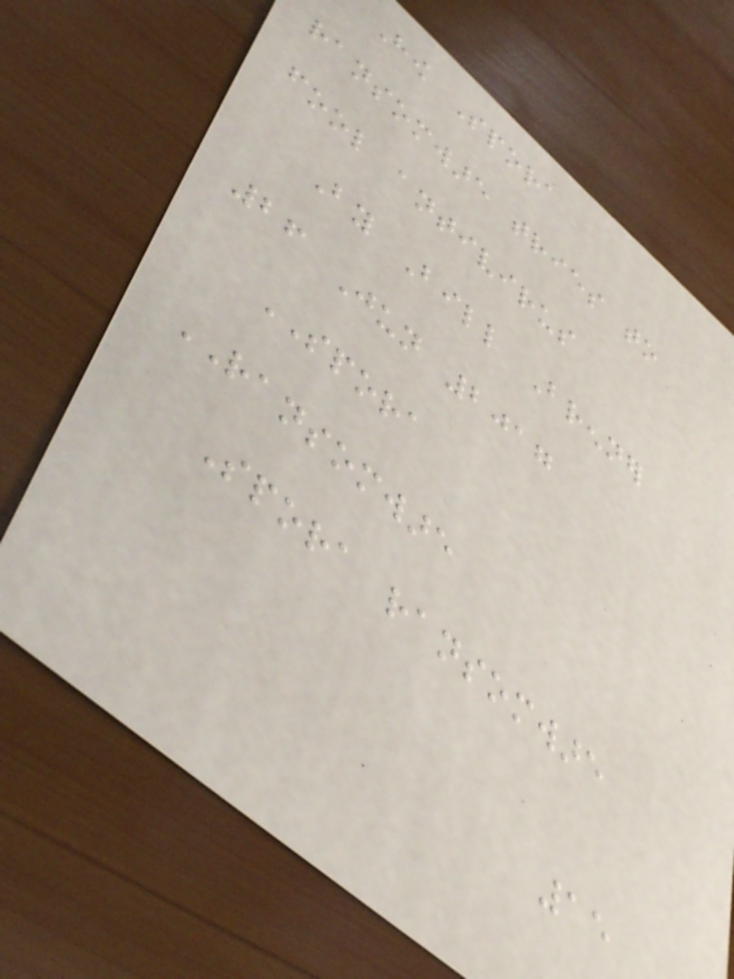How Spora
ransomware tries to
fool antivirus
By Bill Brenner
26 Jun 2017
SPORA
RANSOMWARE
Spora ransomware
15
